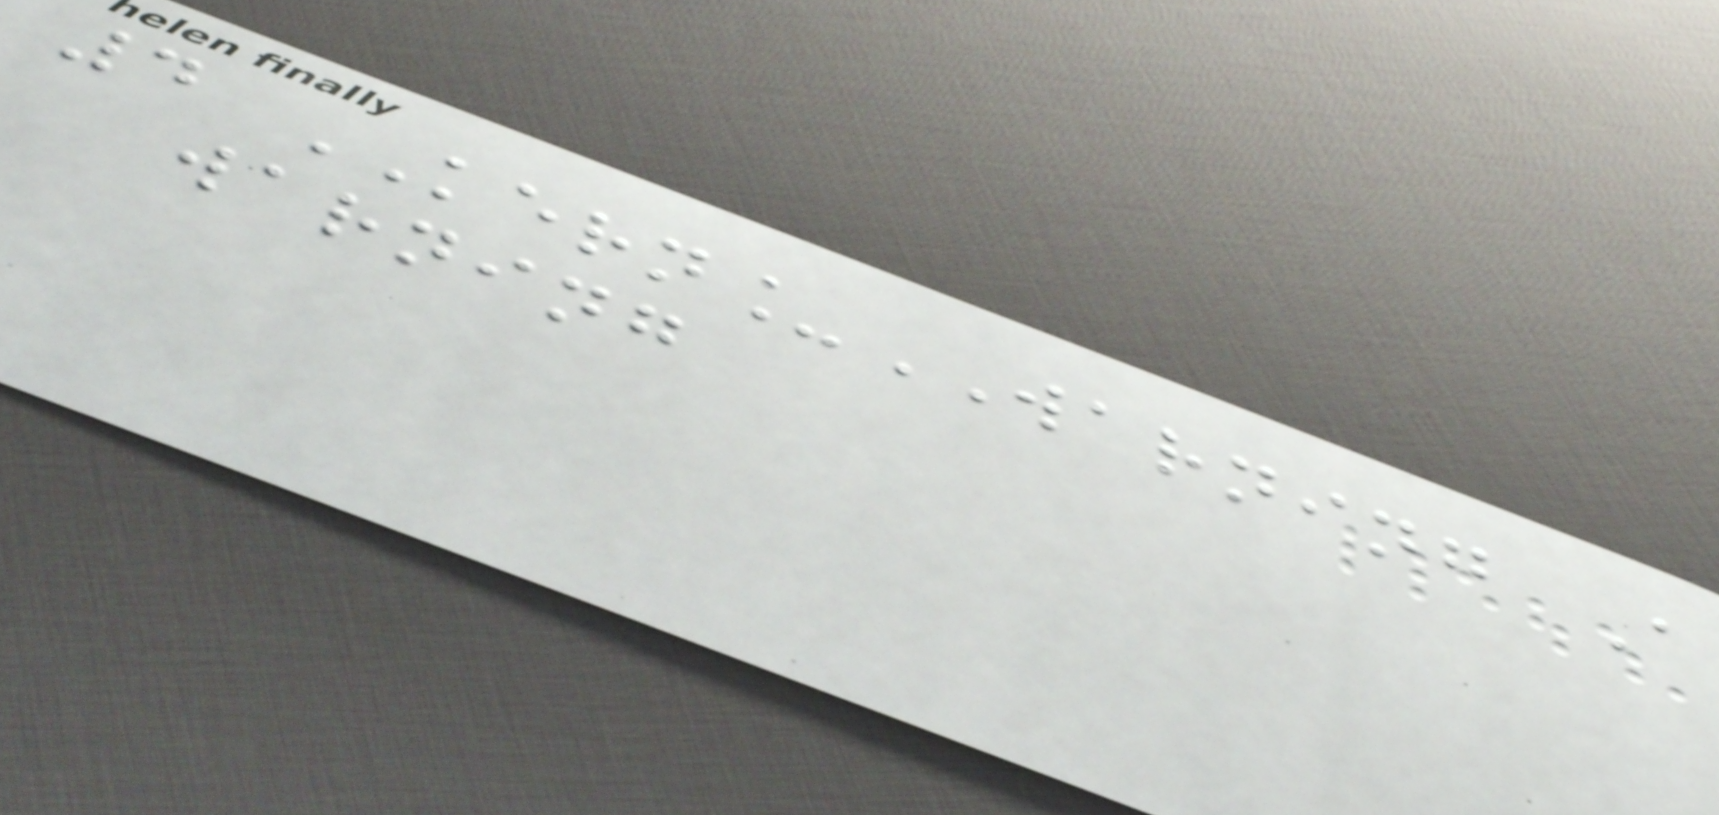4 KERN_WARNING A
warning
